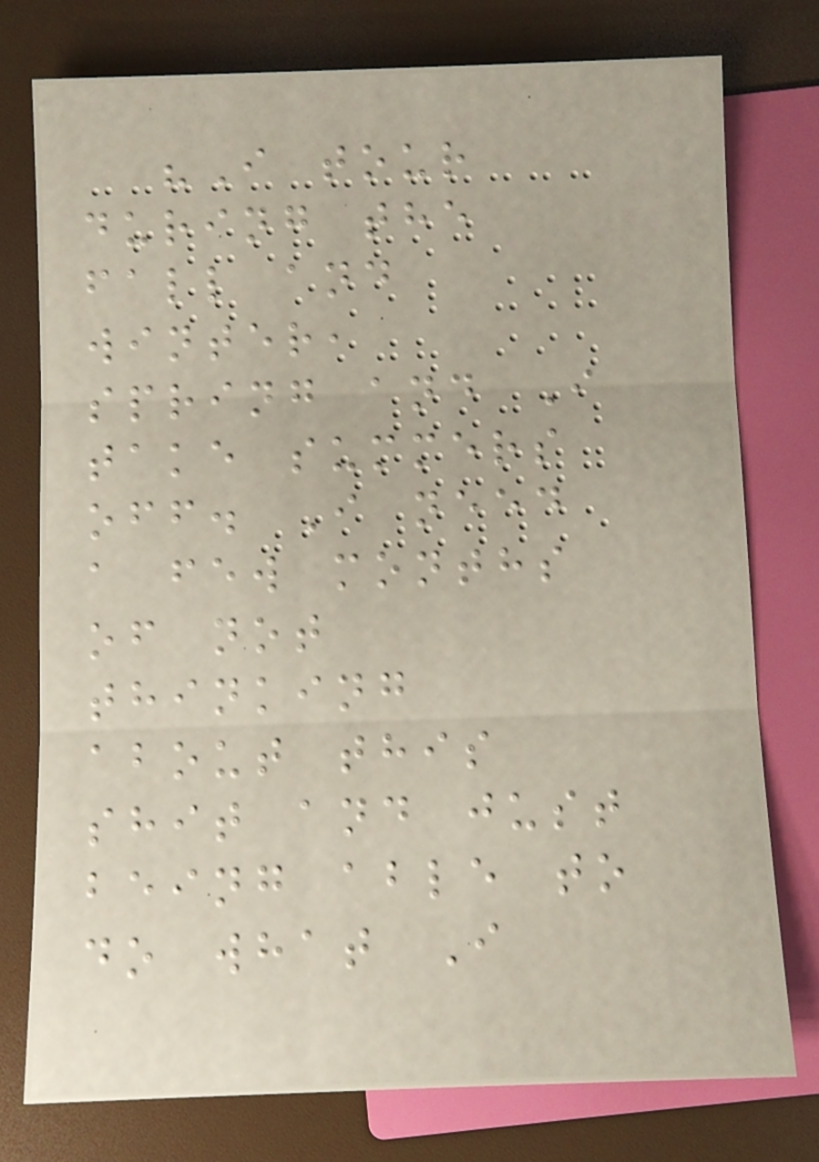"I tour
during the
fall and
winter,
spring and I
take summers
off. I need
a few months
of not
thinking
about this
shit and just
being able to
do what I
